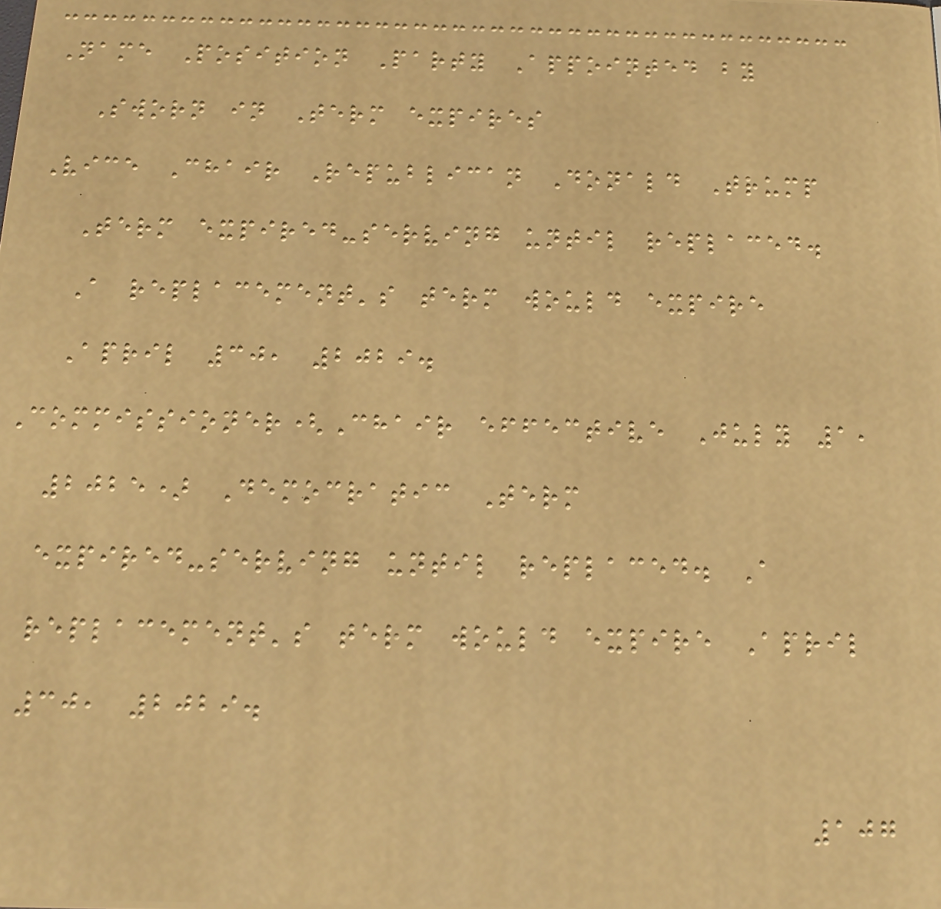Name Position Party Appointed by
Sworn in Term expires
Vice Chair Republican Donald Trump
Term expired-serving until replaced.
A replacement's term would expire
April 30, 2029.
Commissioner(Chair effective July 1,
2025) Democratic Term
expired-serving until replaced. A
replacement's term would expire April
30, 2029.
107
